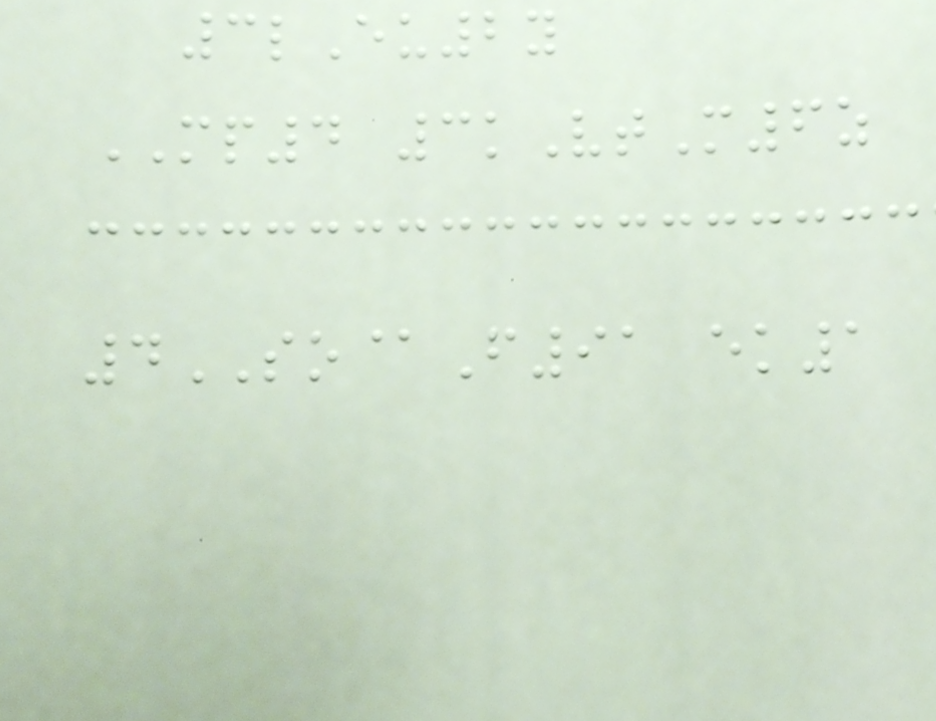3lEu2y
MP4 3kVtM6z
4SO@F91 ek1
